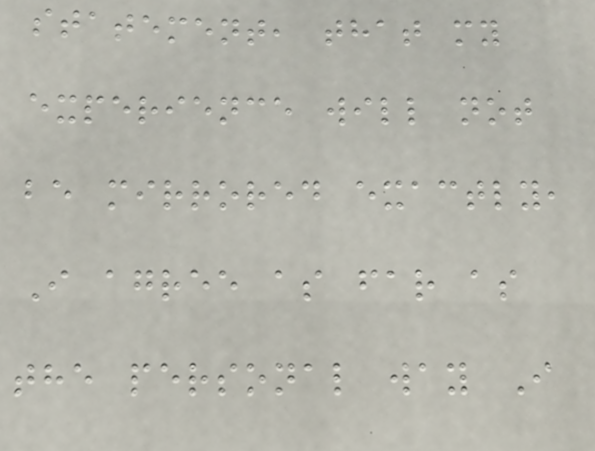statement, that my
experience will not
be mirrored exactly,
I agree as far as
the personal way I
